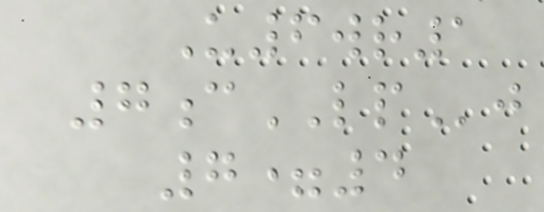U6wr1
7cLPj
7=4
